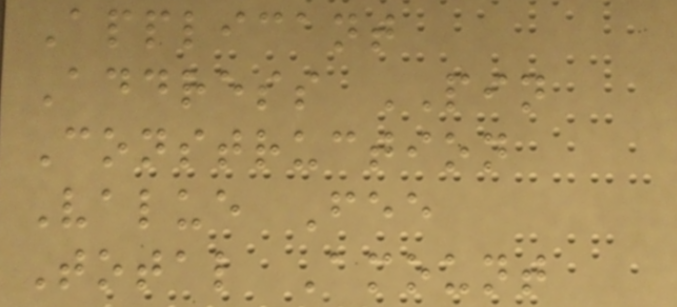Applicant
Address PIN
Construction
Value Fee
Total Amount
